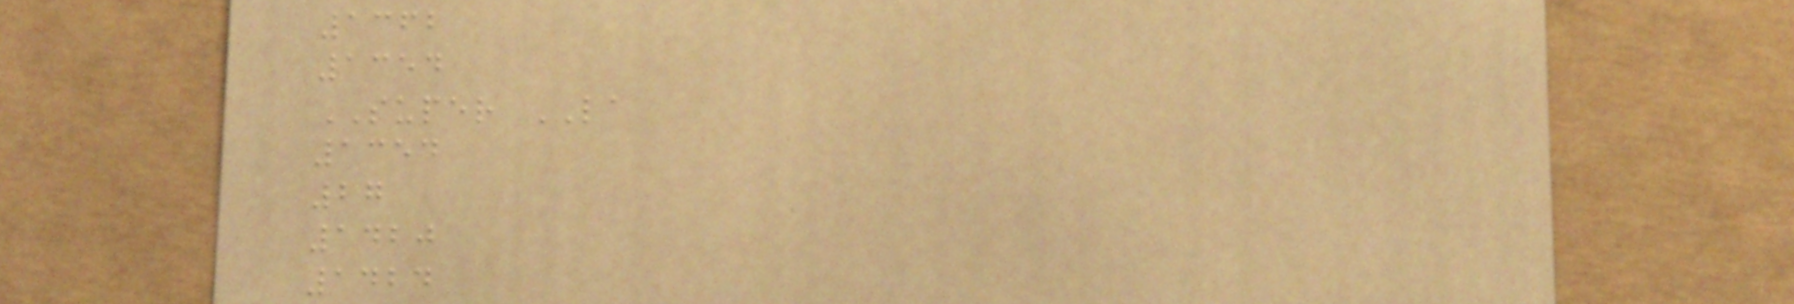1362
1354
SUPER LA
1354
27
1420
1424
